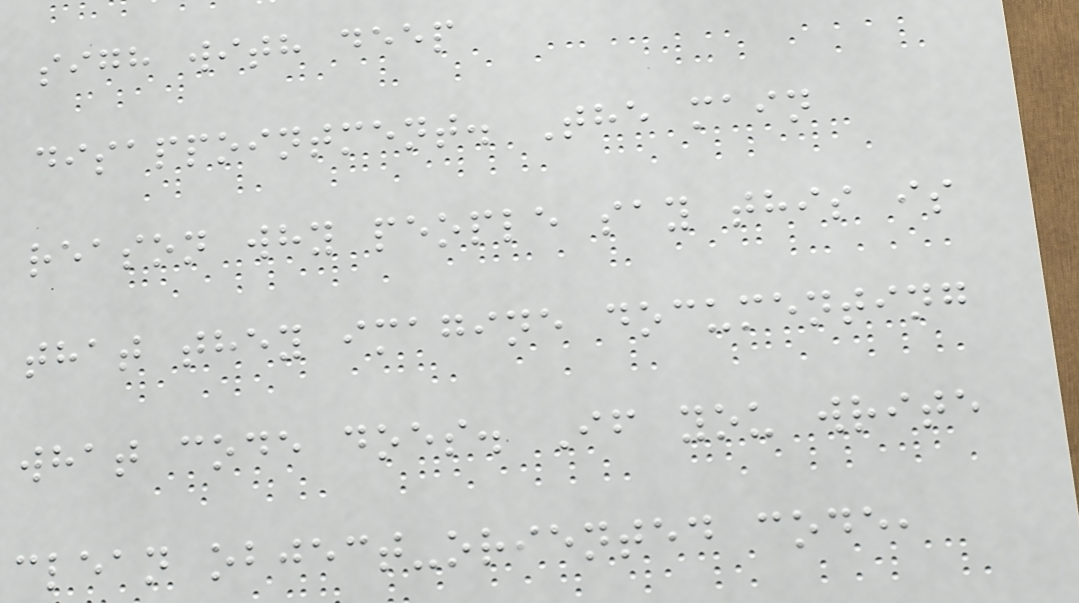sigh with deep
disappointment. The main
reason why people say this is
that they imagine documenting
what code does. If you write
clean object-oriented code,
